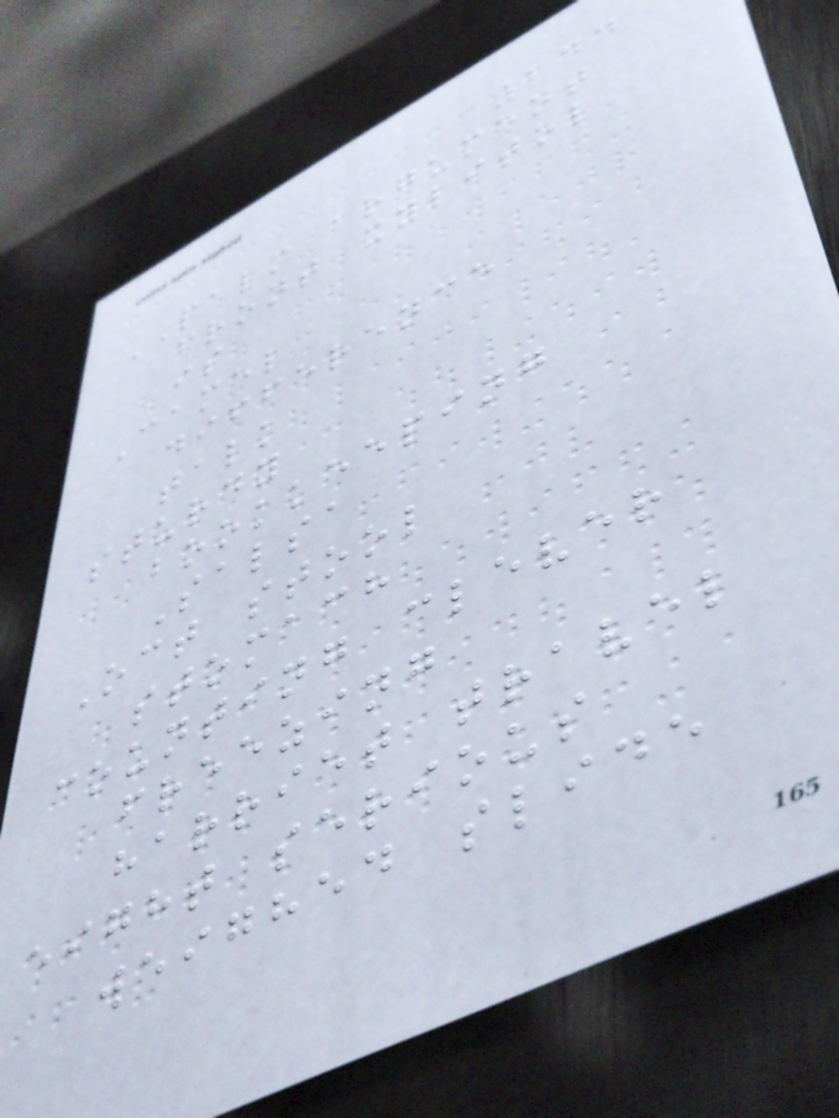244
PALM argument
front xylitol
is
Camel
difference
talk
sturdy
bookkeeping
Salsa
Oct stool
stomach
counting clever
freezing
harriet travel
eight serious
weighed slide
